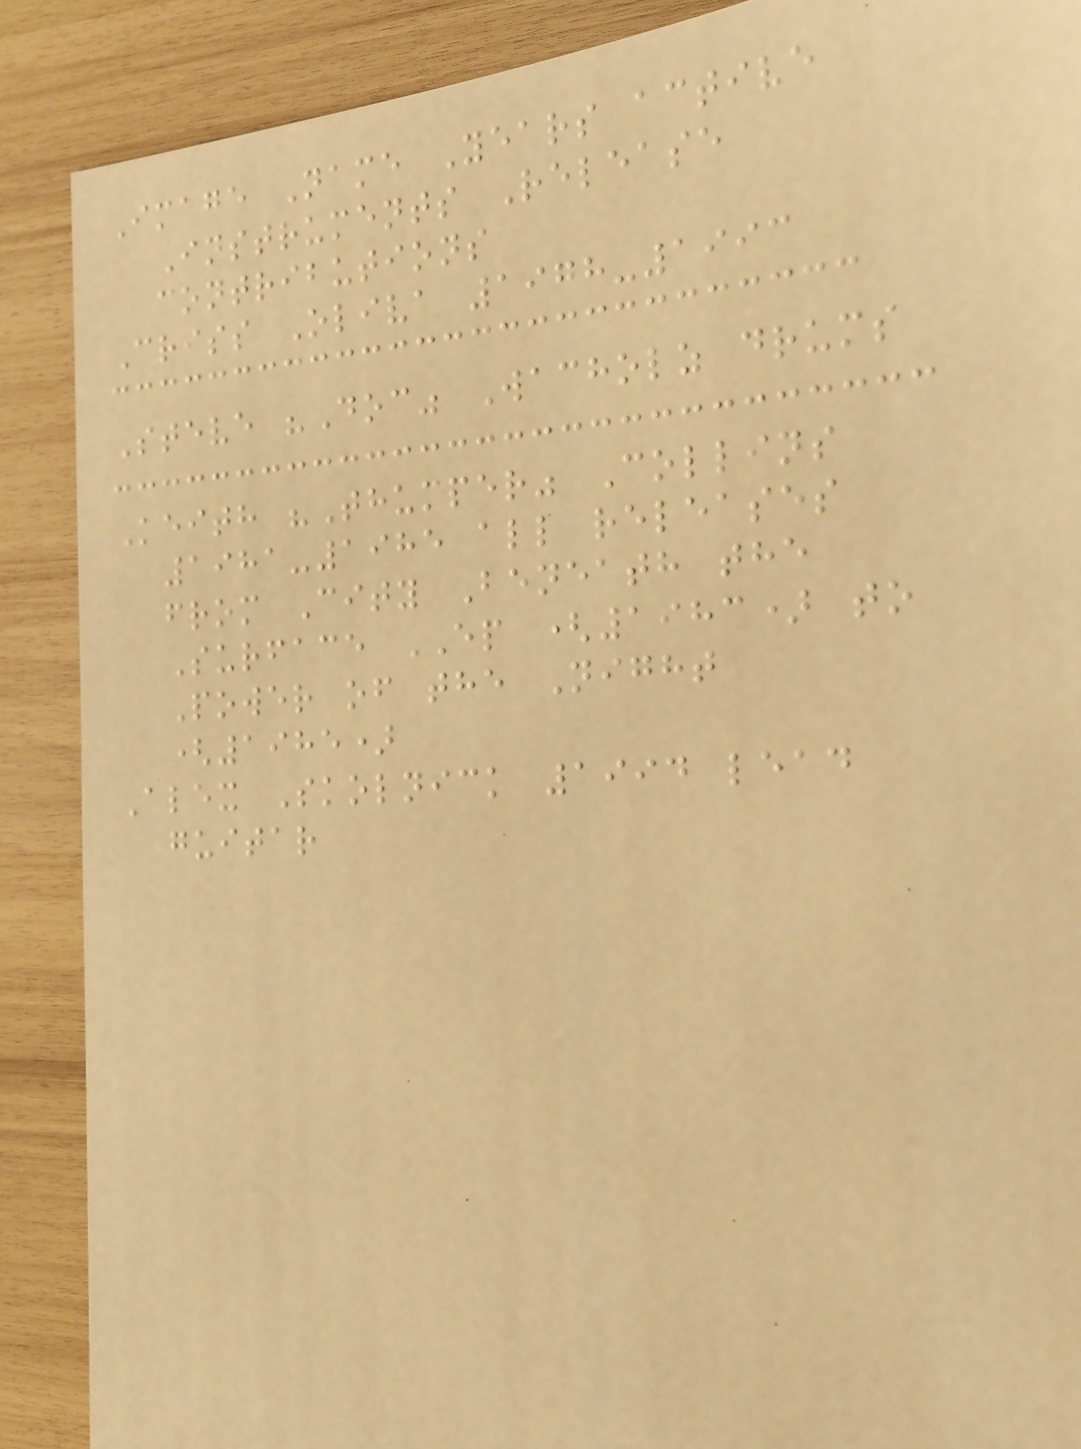Image Name Years active
Instruments Release
contributions
Criss Oliva 1978-1993
Steve "Doc" Wacholz drums
Keith "Thumper" Collins
1981-1985 all releases
from City Beneath the
Surface EP (1983) to
Power of the Night
(1985)
Alex Skolnick 1994 lead
guitar
